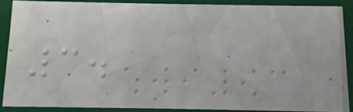3.
